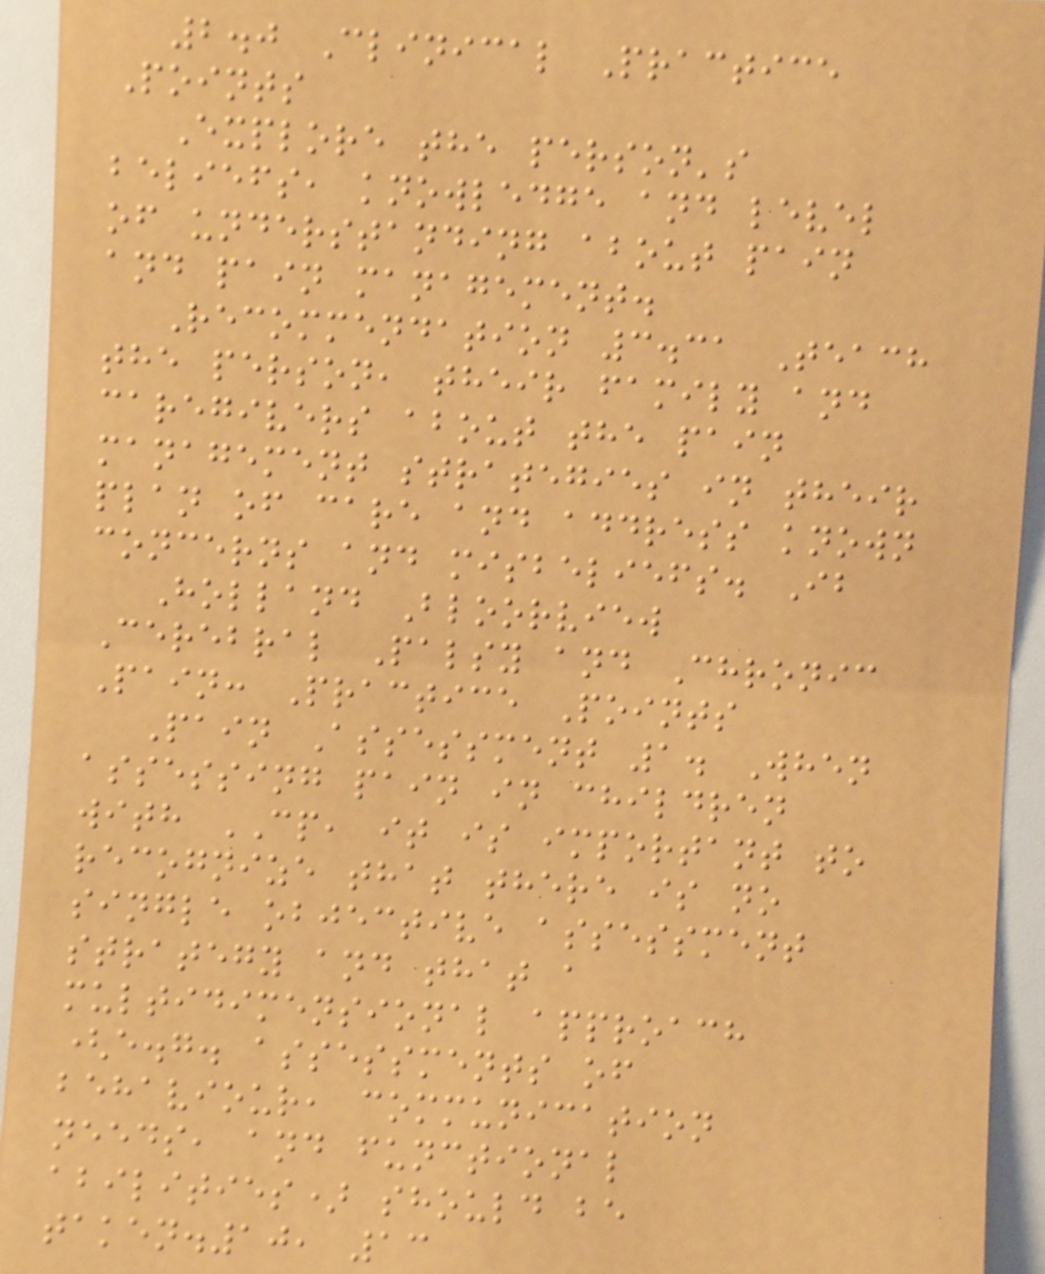2.0 Clinical Practice
Points
Explore the person's
beliefs, knowledge and level
of understanding about pain
and pain management.
Recommendation 3.31 Teach
the person, their family and
caregivers about the pain
management strategies in their
plan of care and address known
concerns and misbeliefs. Ib
Holland Bloorview
Cerebral Palsy and Chronic
Pain: Practice Points
Pain Assessment 1. When
assessing pain in children
with CP, it is important to
recognize that there is no
single objective assessment
strategy and that a
multidimensional approach
(e.g. assessments of
behaviour, communication
needs, and functional
abilities) should be
taken.10, 13
